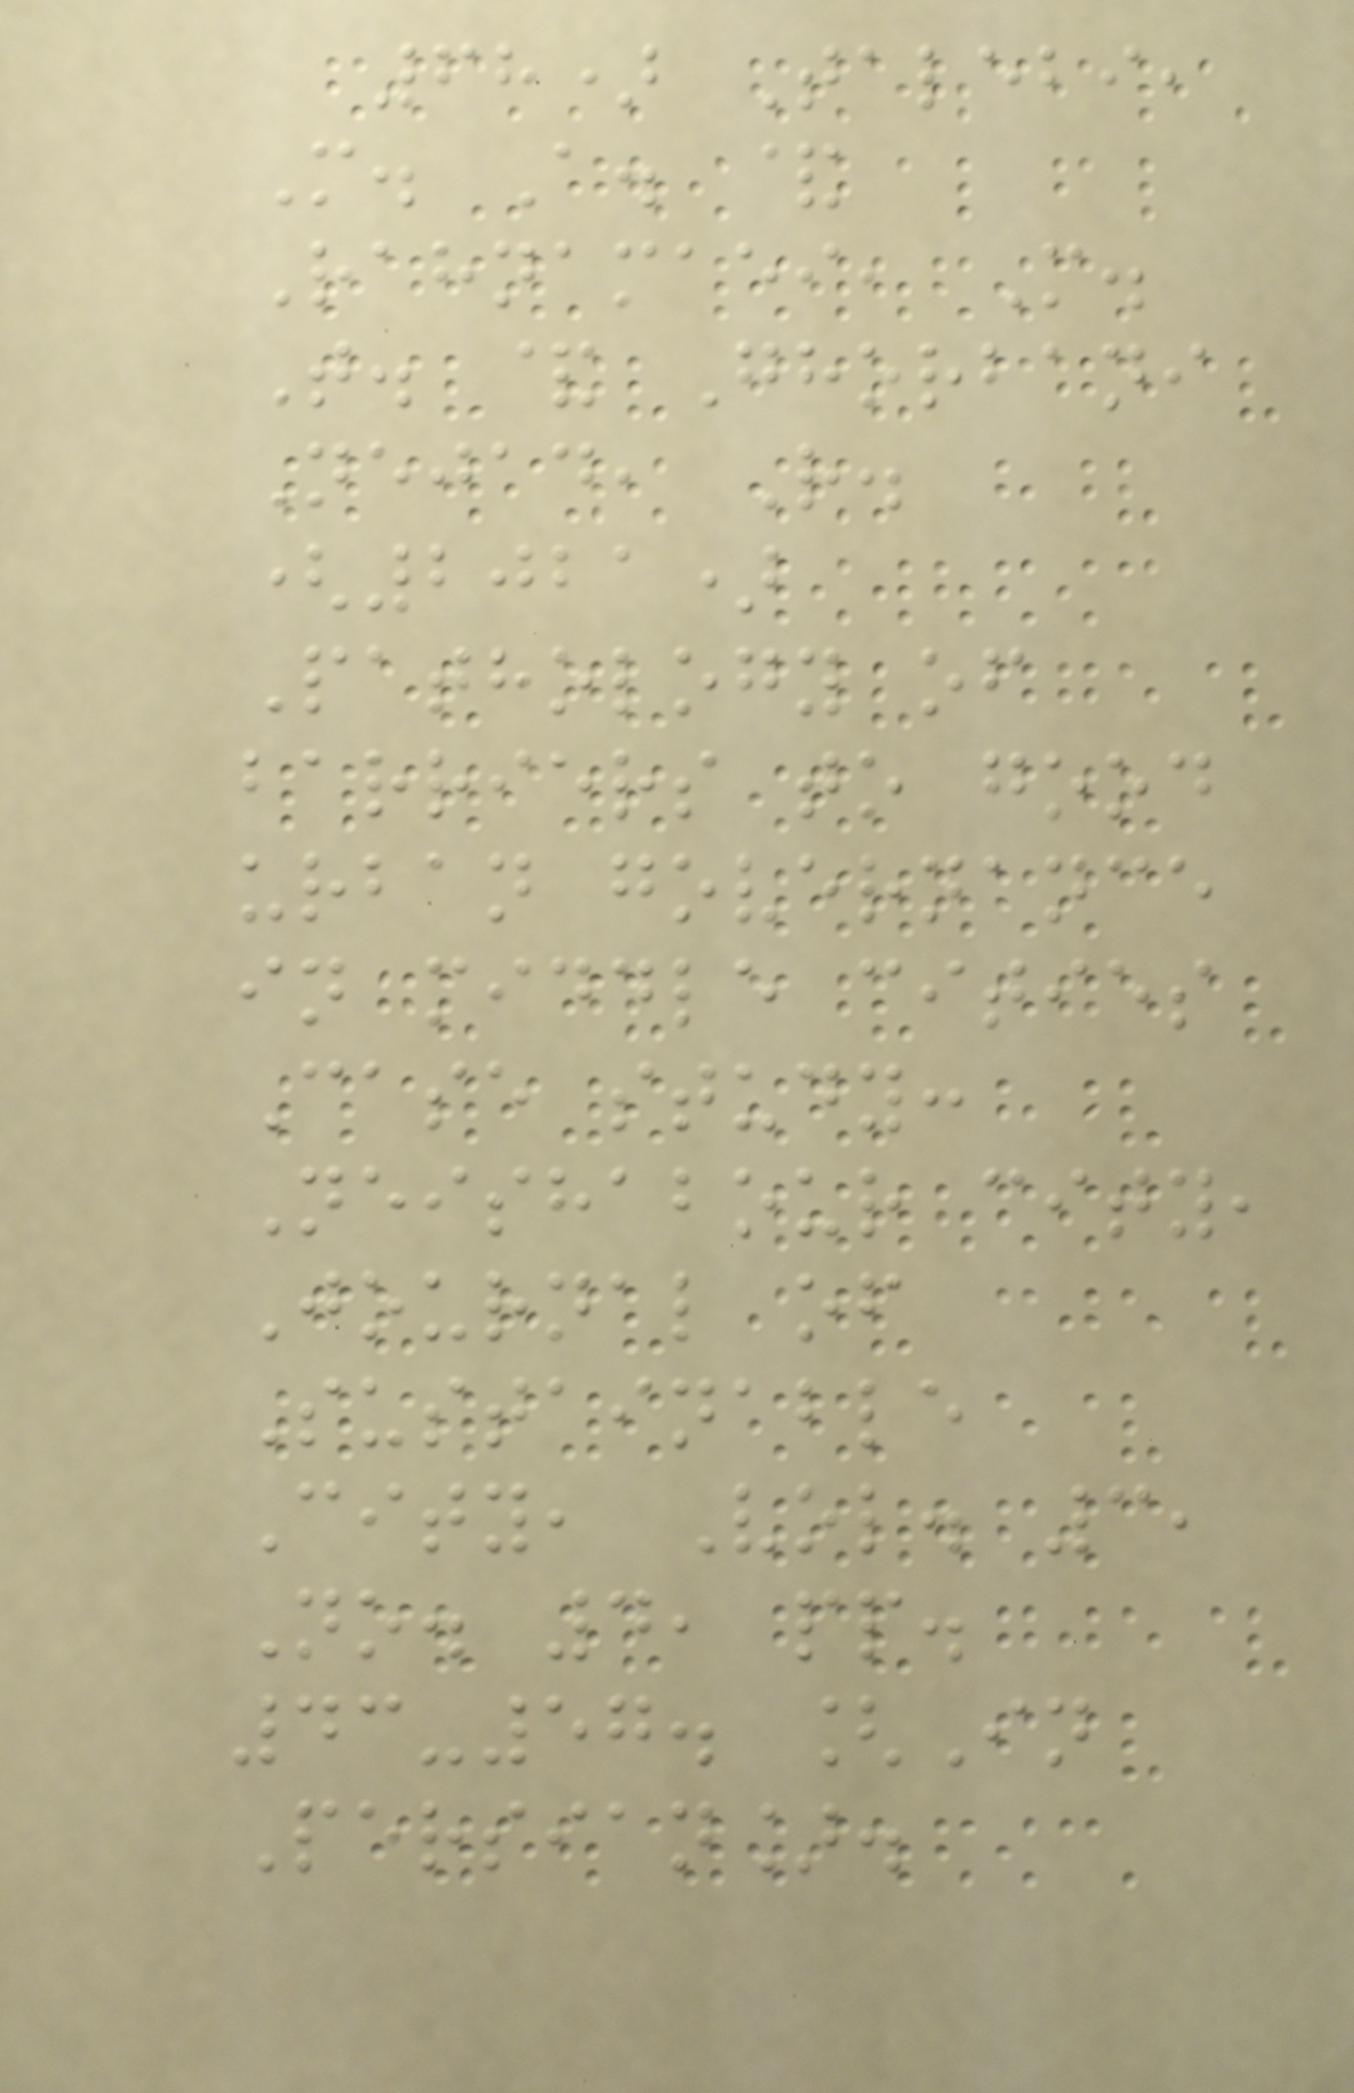68) Talebi,
M. A. &
Rahnamaei, M.
T. & Ghorbani
Nejad, R.
(2021)
Pathology of
barriers to good
urban governance
in middle cities
Case study:
Neishabour city,
Journal of
Sustainable
City, Vol. 3,
No. 4, pp.
43-57. [In
Persian].
